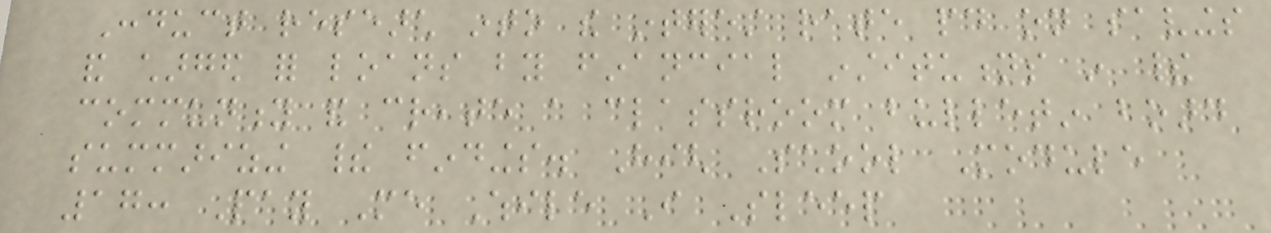Conduct research into the interest rate paid on savings
and charged for loans by financial institutions in their
community and create a classroom bulletin board
summarizing their findings. High School Module
17: Pay Me While I Sleep
